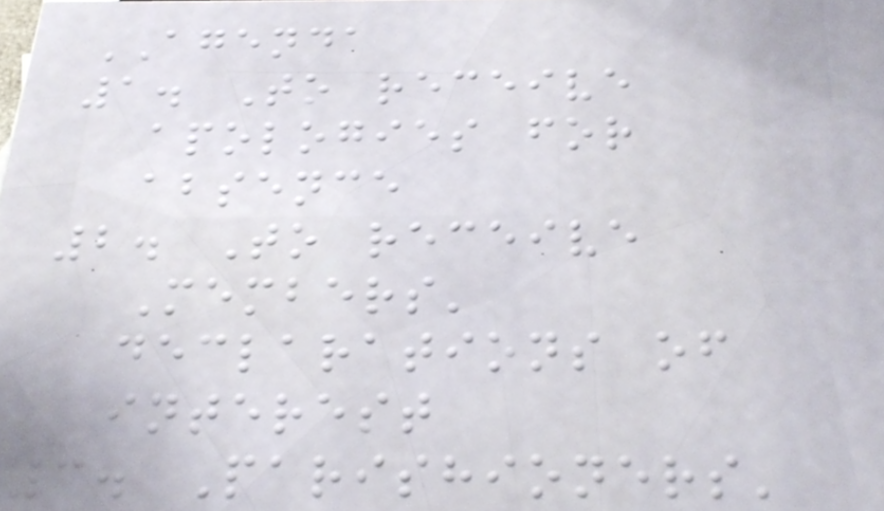AGENDA
1. To receive
apologies for
absence
2. To receive
Members'
declarations of
interest
3. Parishioners'
